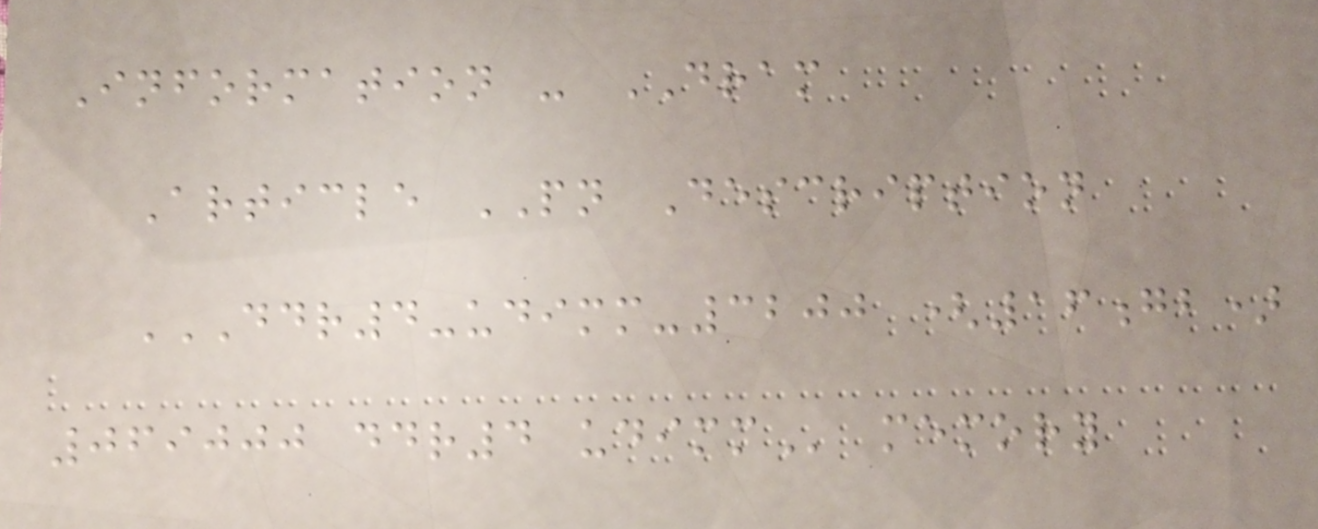Information - DRAM
Article PN Description
DDR4-UDIMM-3200 (16GB)
069000 DDR4 UDIMM memory
